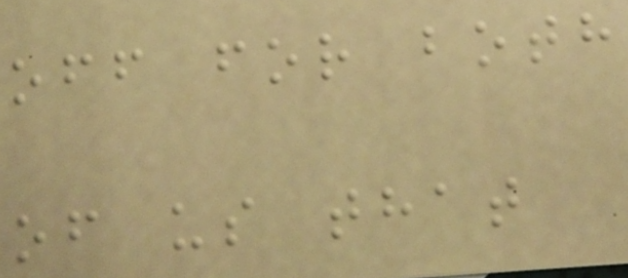off for both
of us that
